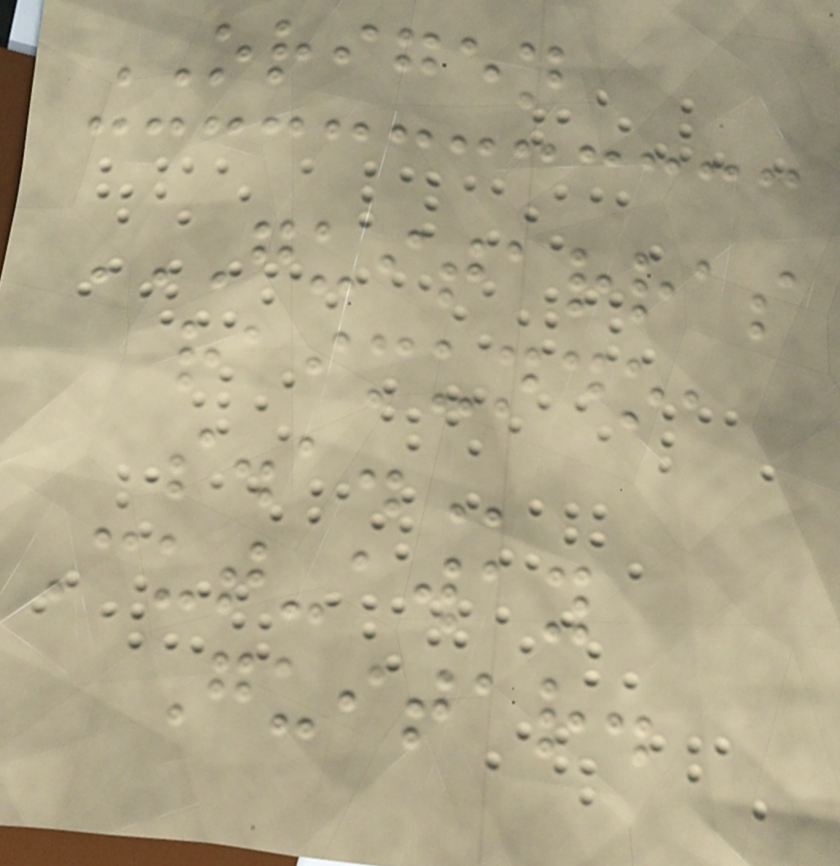ORIGEN
GUITARRAS
RAIMUNDO,
S.A.
Cut-away
Guitar.
